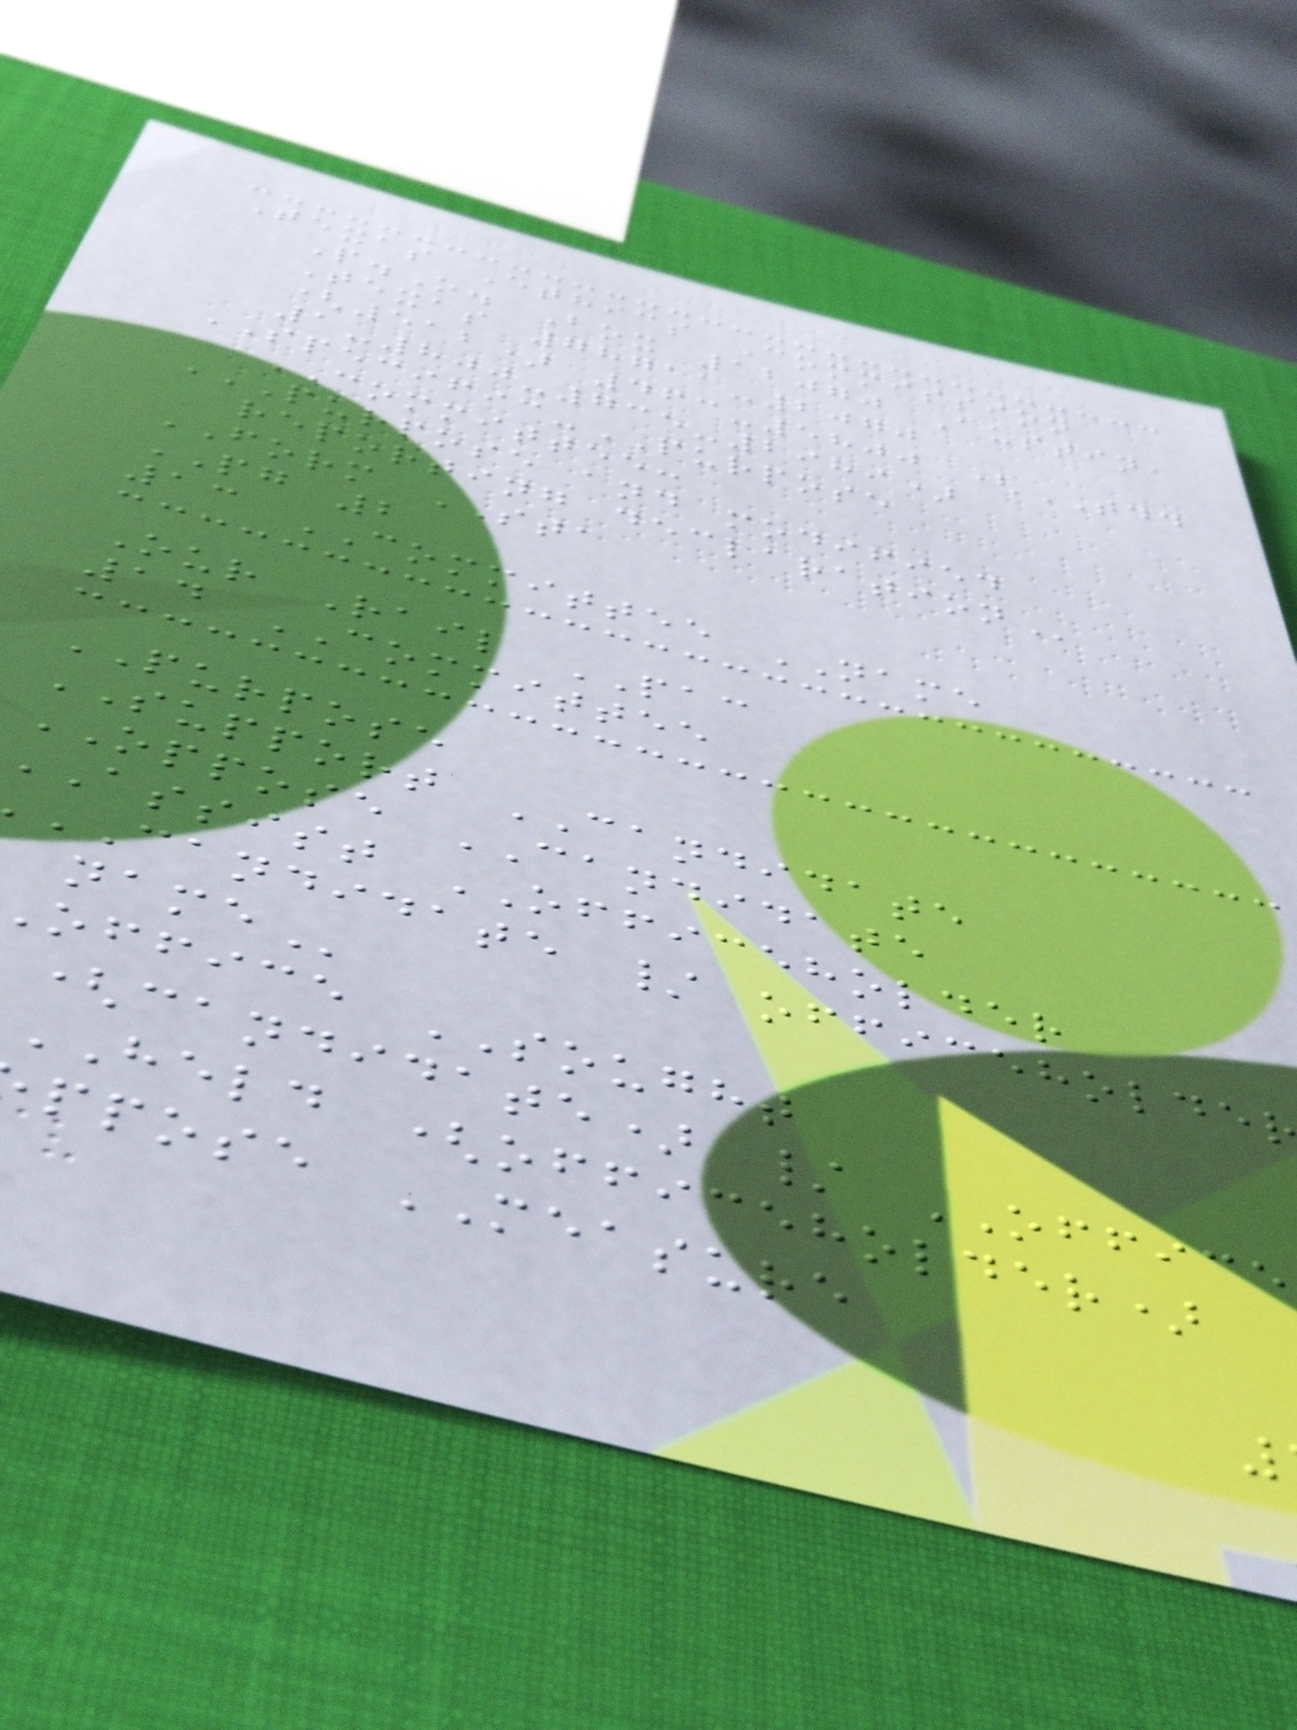Texas Ethics Commission
P.O. Box 12070 Austin,
Texas 78711-2070
(512) 463-5800 (TDD
1-800-735-2989)
SPECIFIC-PURPOSE
COMMITTEE:
PURPOSE AND MODIFIED
reporting
FORM STA
PG 2
13 COMMITTEE NAME
Our Rail PAC
14 COMMITTEE
PURPOSE
SUPPORT CANDIDATE
OPPOSE CANDIDATE
assist OFFICEHOLDER
CANDIDATE /
office SOUGHT
(candidate) / OFFICE
HELD (officeholder)
ppose MEASURE
